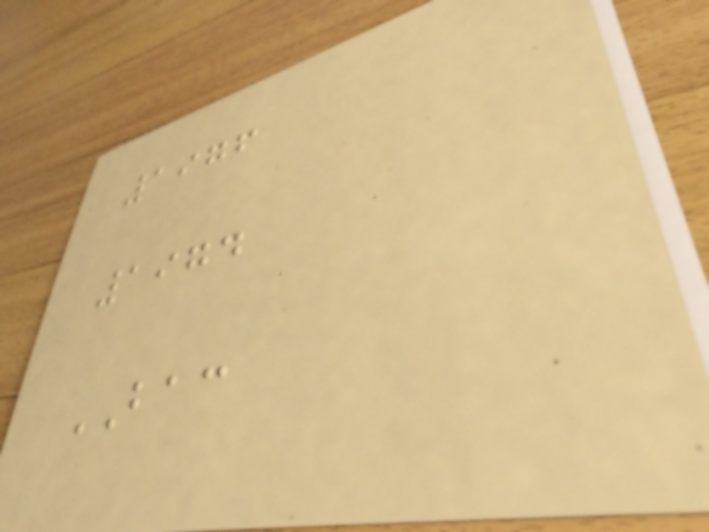1976
1974
BAC
